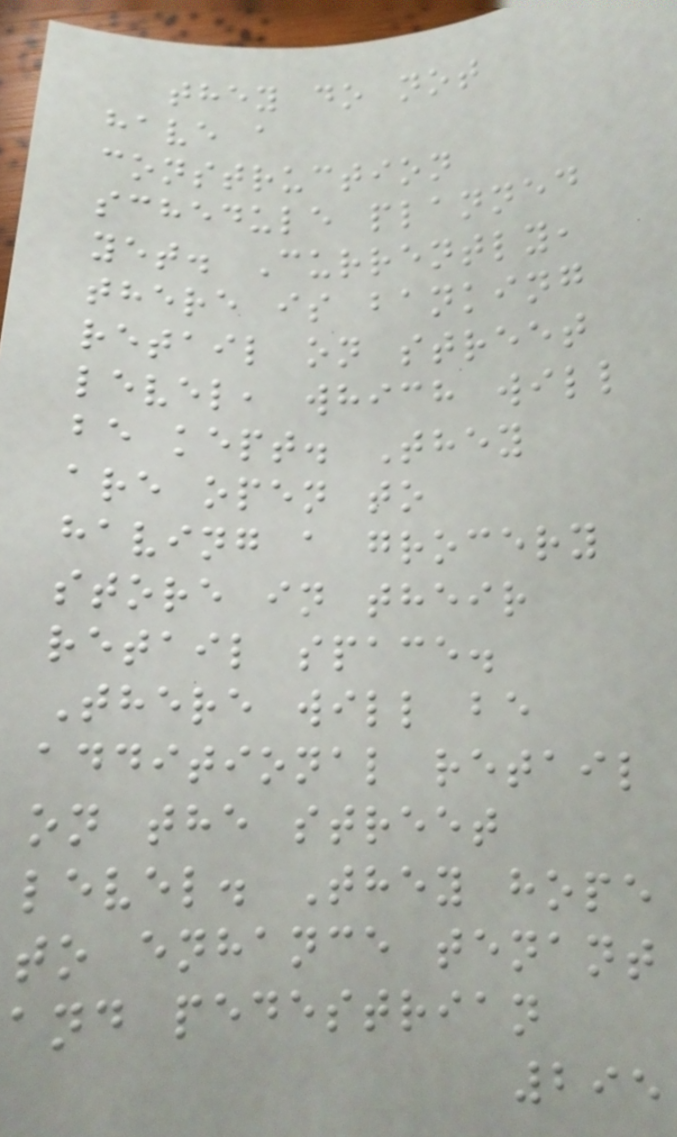they do not
have a
construction
schedule planned
yet. Currently,
there is banking
retail on street
level, which will
be kept. They
are open to
having a grocery
store in their
retail space.
There will be
additional retail
on the street
level. They hope
to enhance tenant
and pedestrian
295
